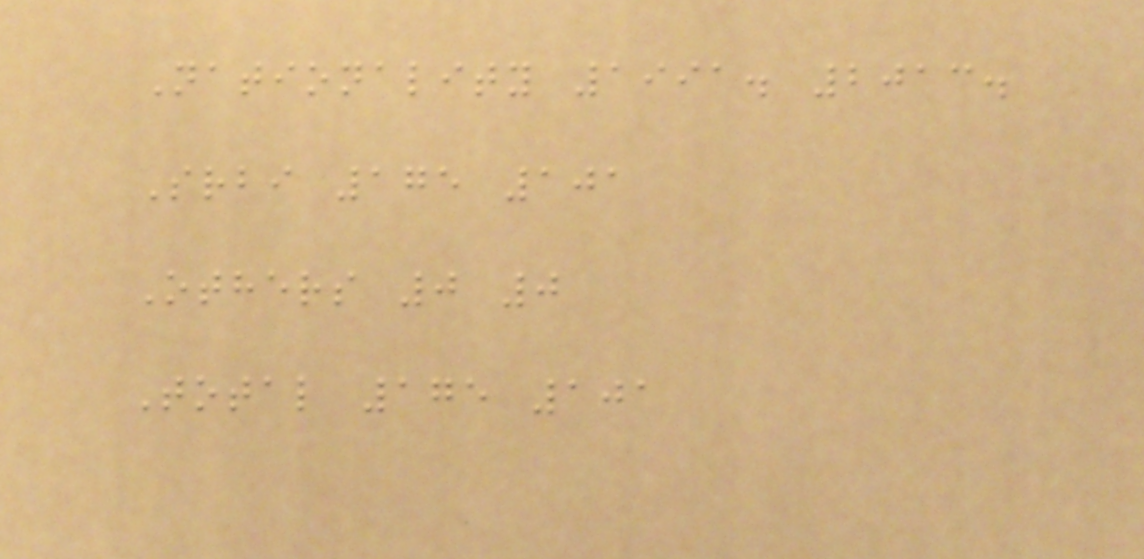Nationality 1991. 2013.
Srbi 175 101
Others 0 0
Total 175 101
